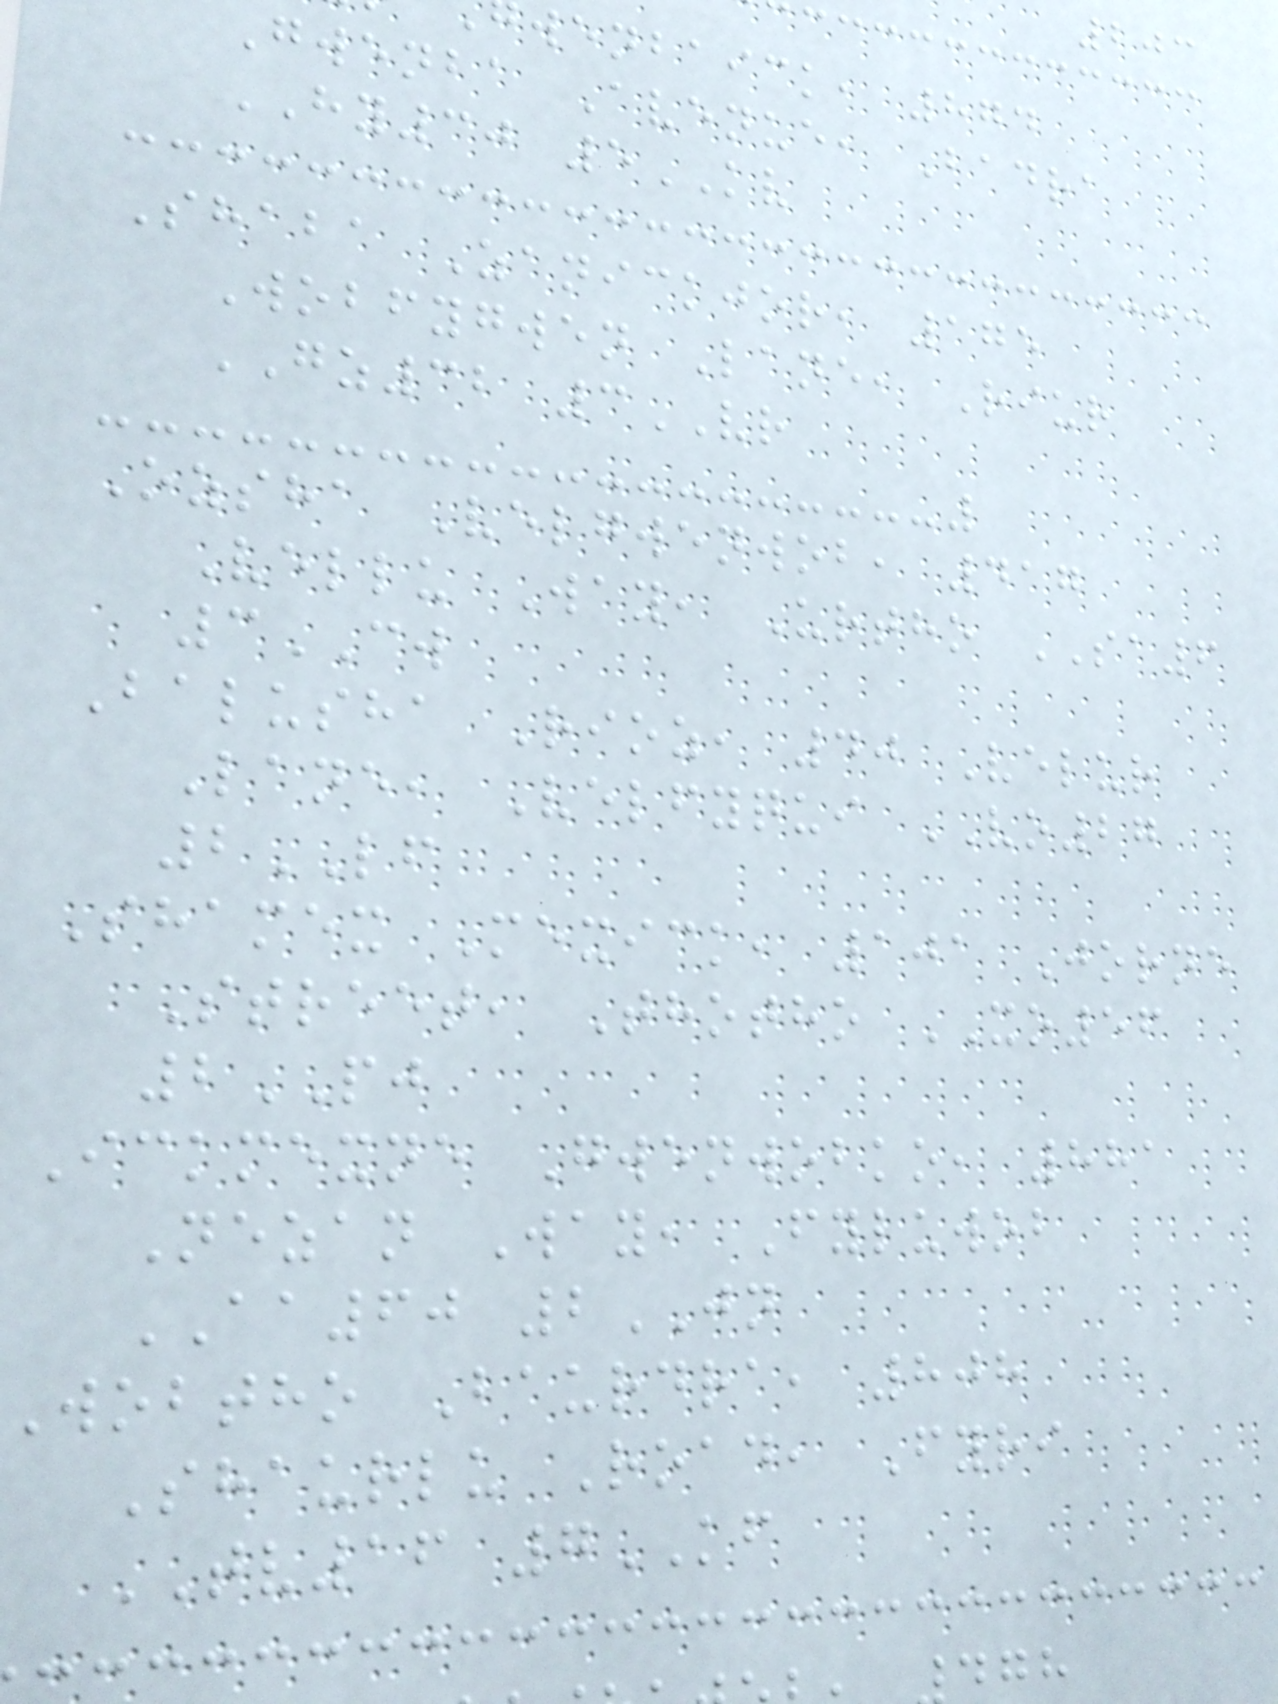203
wenbaick, 874
Gwenba Avenue, Badra
HY30 5KV
Shaba Zanickjor, 175
Wobfygwen Lane, Riur
GZ32 3VR
Ozsha Velgwenwob, 417
Vellu Way, Urtho SA6
3CW
Balusha Rioz, 40 Velur
Lane, Velfyqui VO27
2LF
Shamex Mexick, 101 Jorne
Street, Thotho XO56
2PJ
Ickmexne Gwenwobko, 881
Nezan Way, Fyluwob
AA60 2JN
Wobtho Baurdra, 808
Shaurlu Road, Fyri
TV16 7KF
